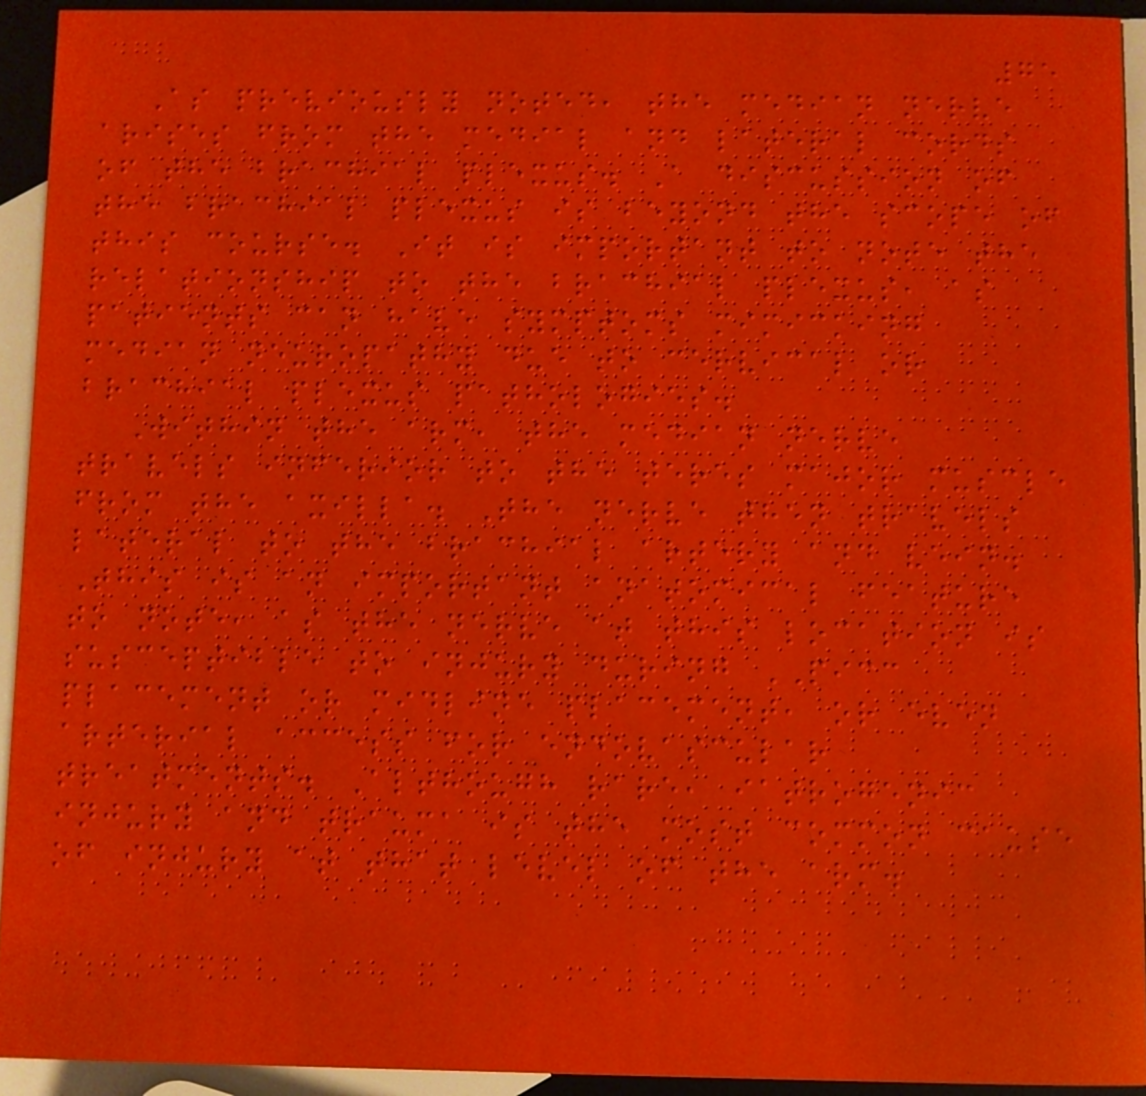75
As previously noted, the median nerve
arises from the medial and lateral cords
of the brachial plexus. A discussion of
the brachial plexus is beyond the scope of
this course. It is important to note the
relationship to the brachial plexus, as
patients can have symptoms mimicking
median neuropathy due to cervical or
brachial plexus pathologies.
Within the arm, the median nerve
travels inferior to the teres major muscle
from the axilla. The nerve then travels
lateral to the brachial artery and vein.
This is an important anatomical feature
to note, as the nerve at this location is
susceptible to injury during PICC
placement or midline placement, or even
arterial access for endovascular
treatments. Although rare, iatrogenic
injury and trauma is the most common cause
of injury at that level of the arm.
